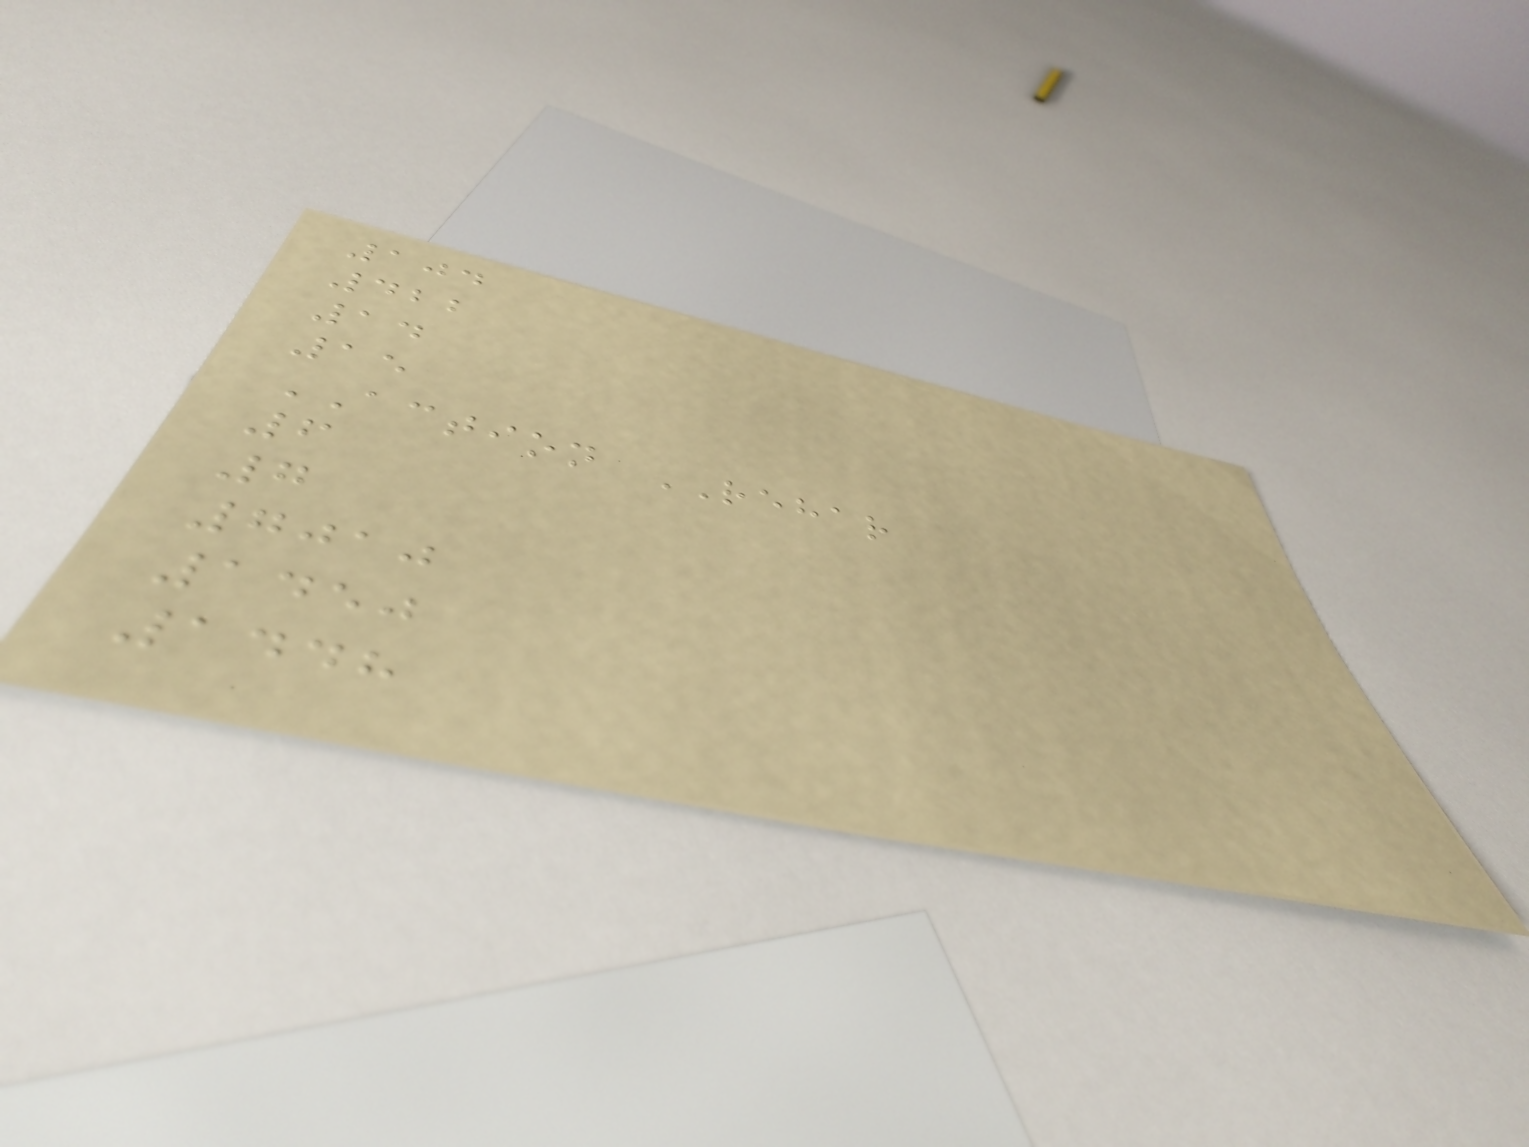104
422
14
15
ACTION REHAR
6
7
7010
1450
1448
